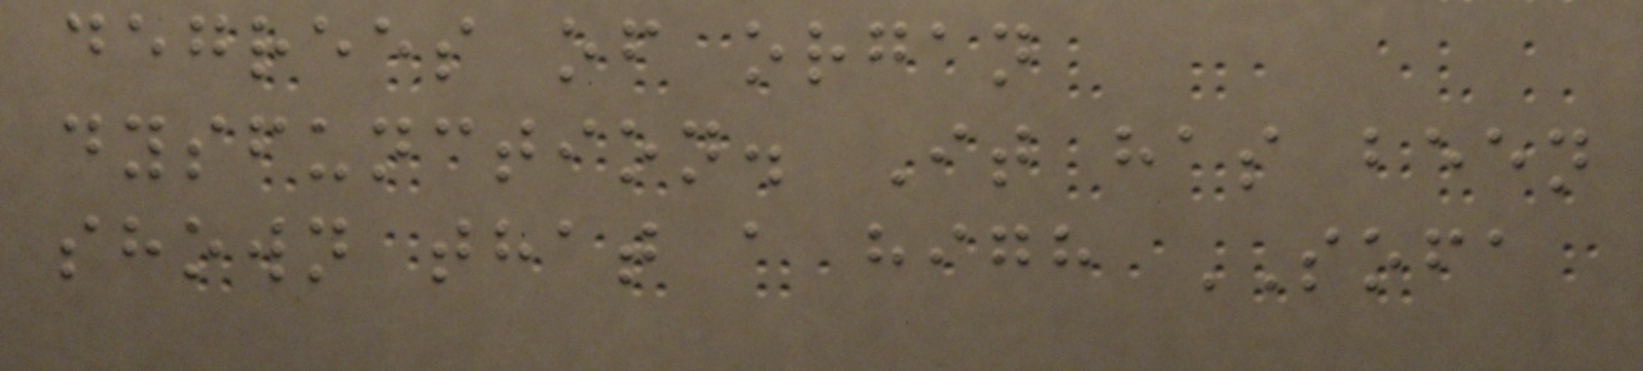degrees of organ
dysfunction. It has been
shown that a high SOFA
